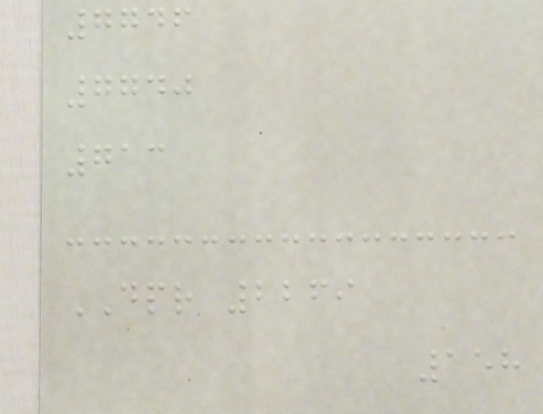7746
7740
713
DPR 2269
158
